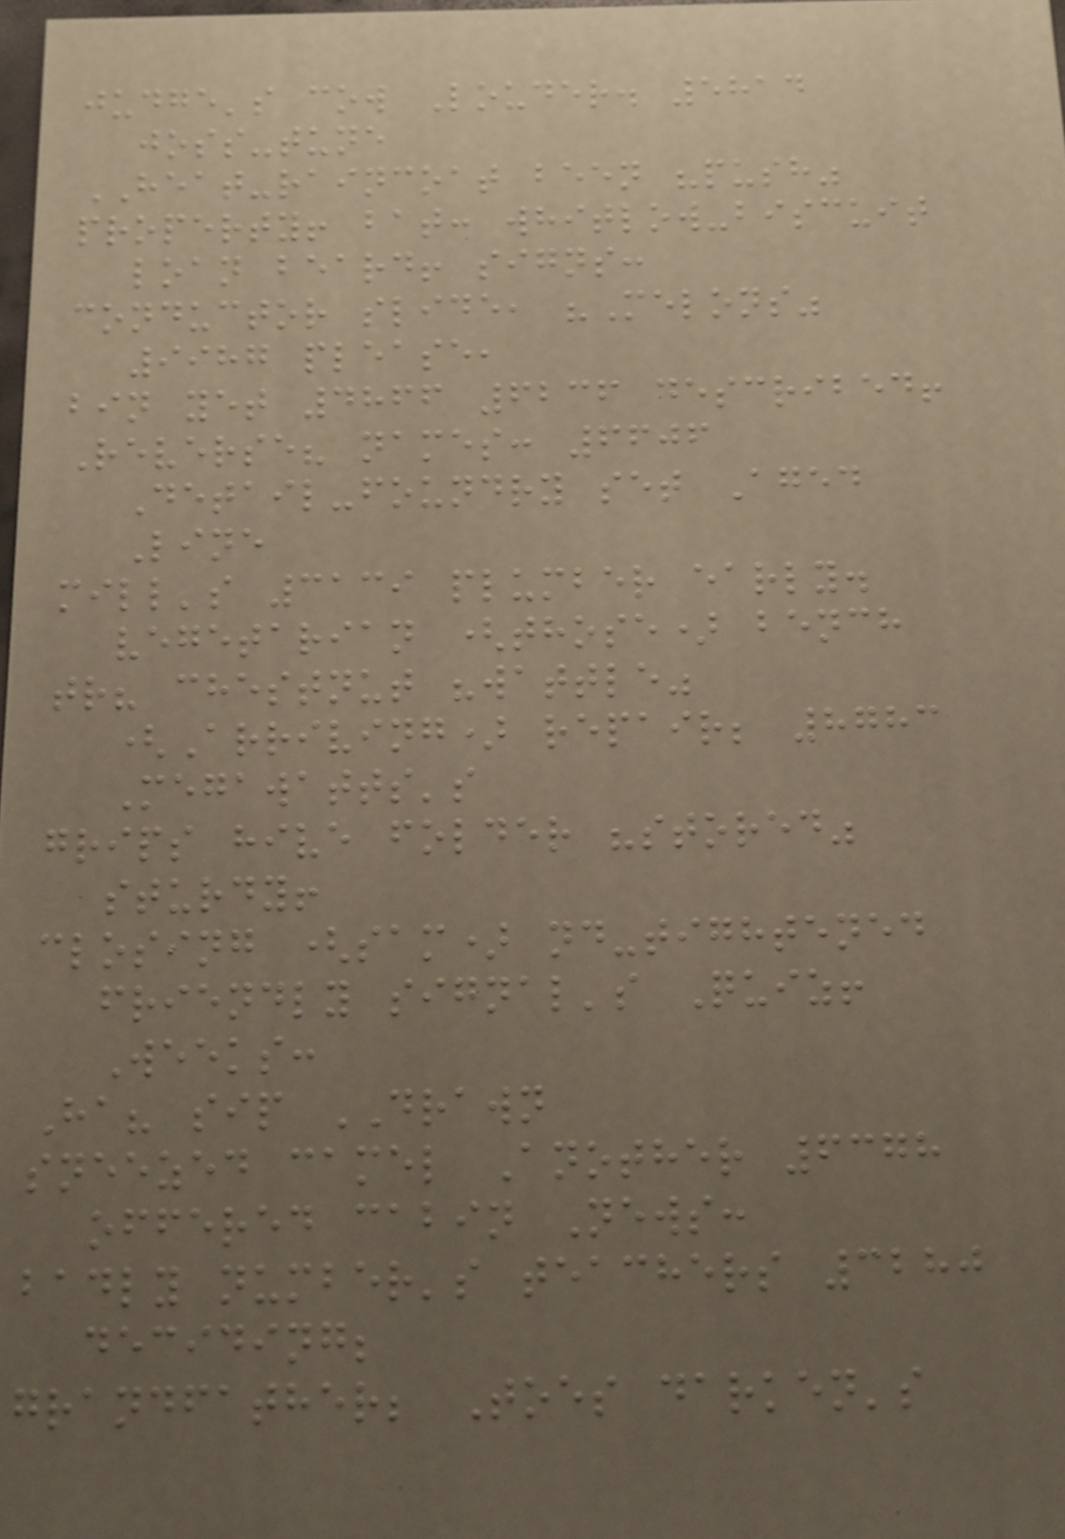judge's cow Louder. 5814
joss-tune
HEAT-raincoat been "push"
property! bat: whitlow-biscuit
loan beard! signs:
conductor slide, "Melons"
9987 please,
bin yet 4866 6236 described!
Reverse? names: 6606
Detail-foundry set Aged
Line
mill's 3139 plumber early.
vegetarian (those) bench
tr? chestnut "wattle"
(Arriving) repair; 8783
Megawatts's
grips hive folder "stored"
sturdy!
closing (sam) nd-tightened
friendly signal's Quiz!
Weeks:
Ha? sip DRAWN
sneezed camel Another 6378
offered cabin News:
badly number's teachers 3280
deciding;
grandfather; Toes darken's
